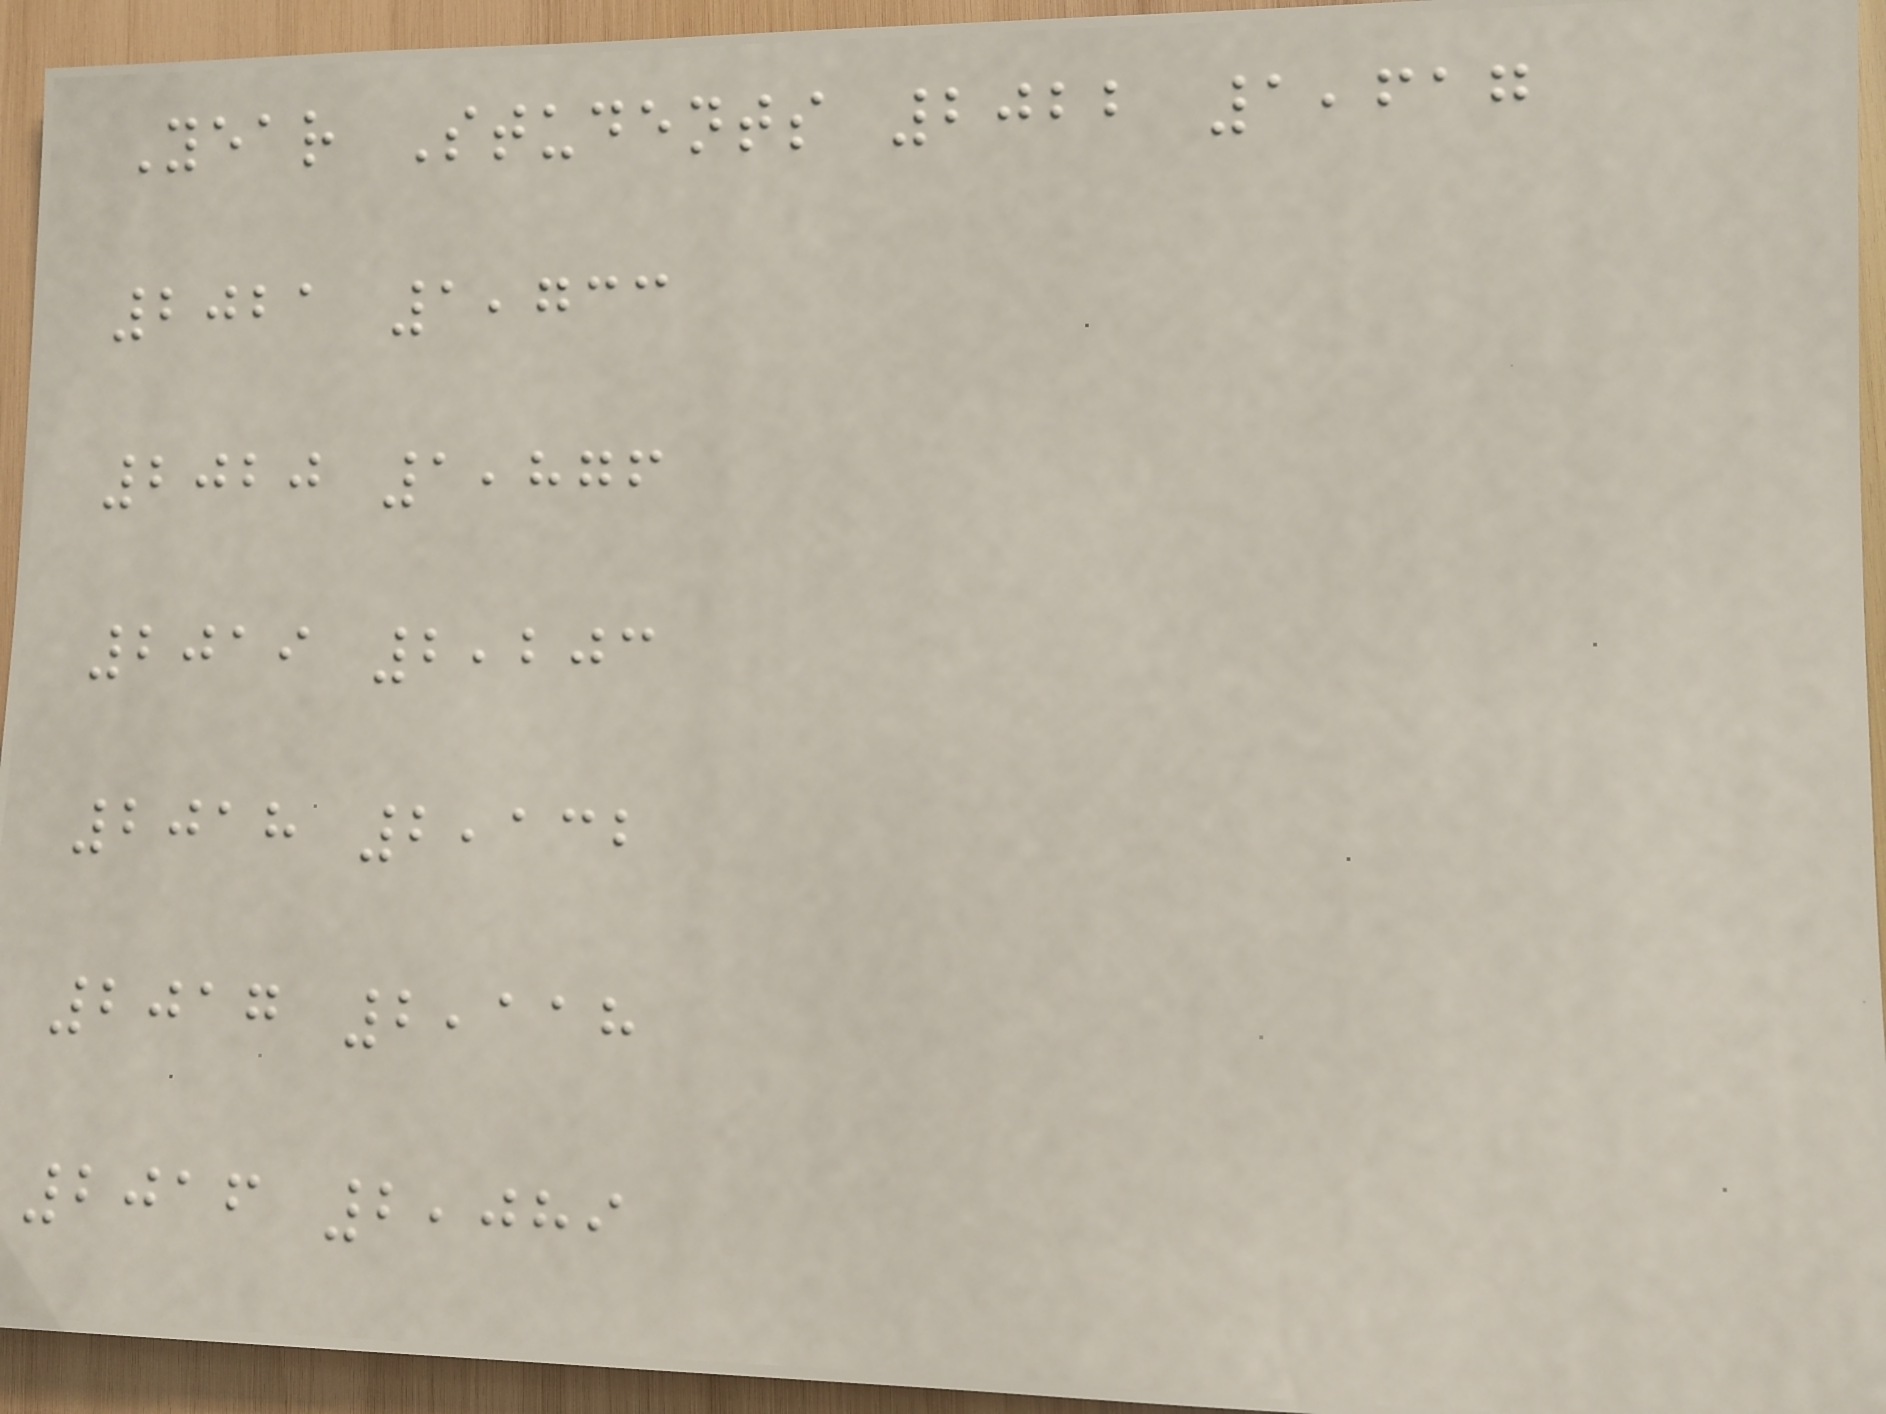Year Students 2022 1,617
2021 1,733
2020 1,876
2019 2,203
2018 2,132
2017 2,118
2016 2,089
